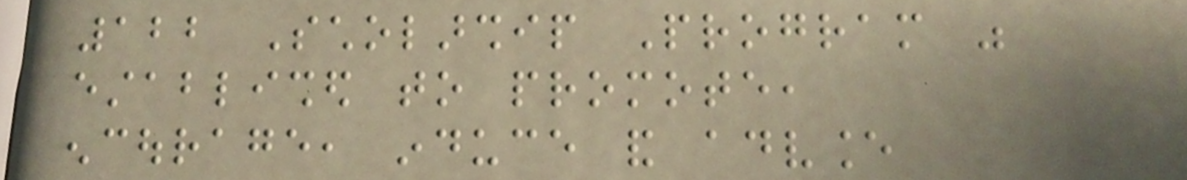122 Scholarship Program was
established to promote,
encourage, induce and advance
